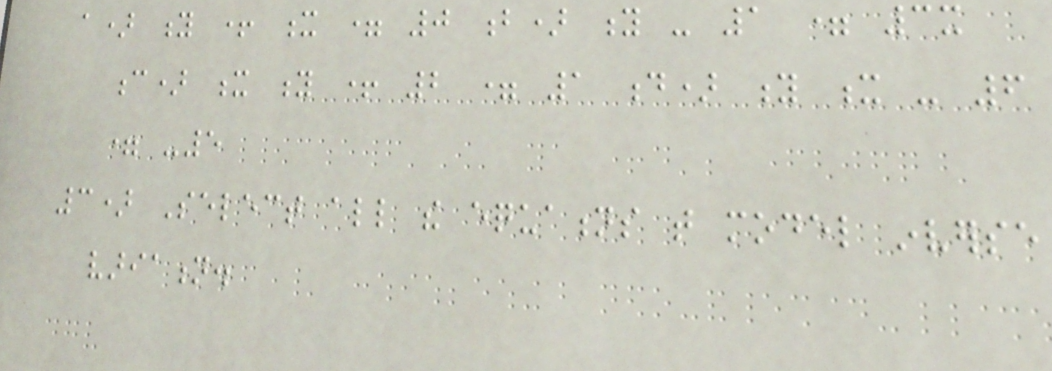a) y + x = 0 b) y - 1 = 3x
c) x y + 2 = 1 d) y x - 6
= -5
3) Select all the equations that model inverse
variation.
